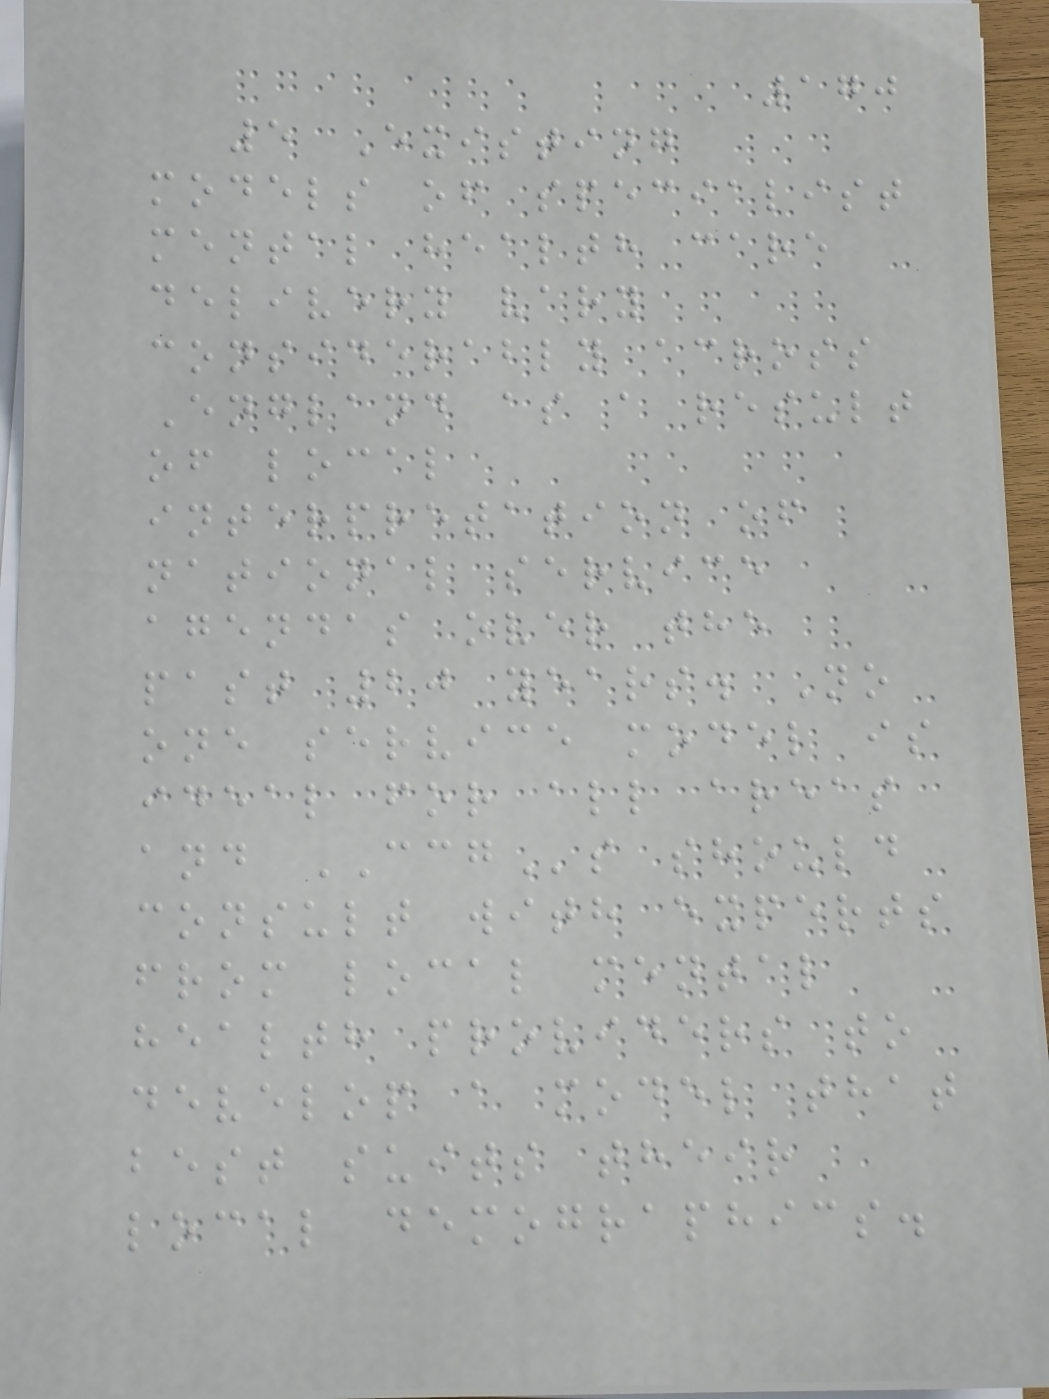170
5 Existing
models of specialist
mental health care
delivery vary
considerably across
England as a result
of local
interpretation of
national service
agendas over the
past 20 years. No
one service model is
ideal for all areas
and CCGs should
consult with experts
from local mental
health providers to
develop a model that
best suits their
local demographics.
